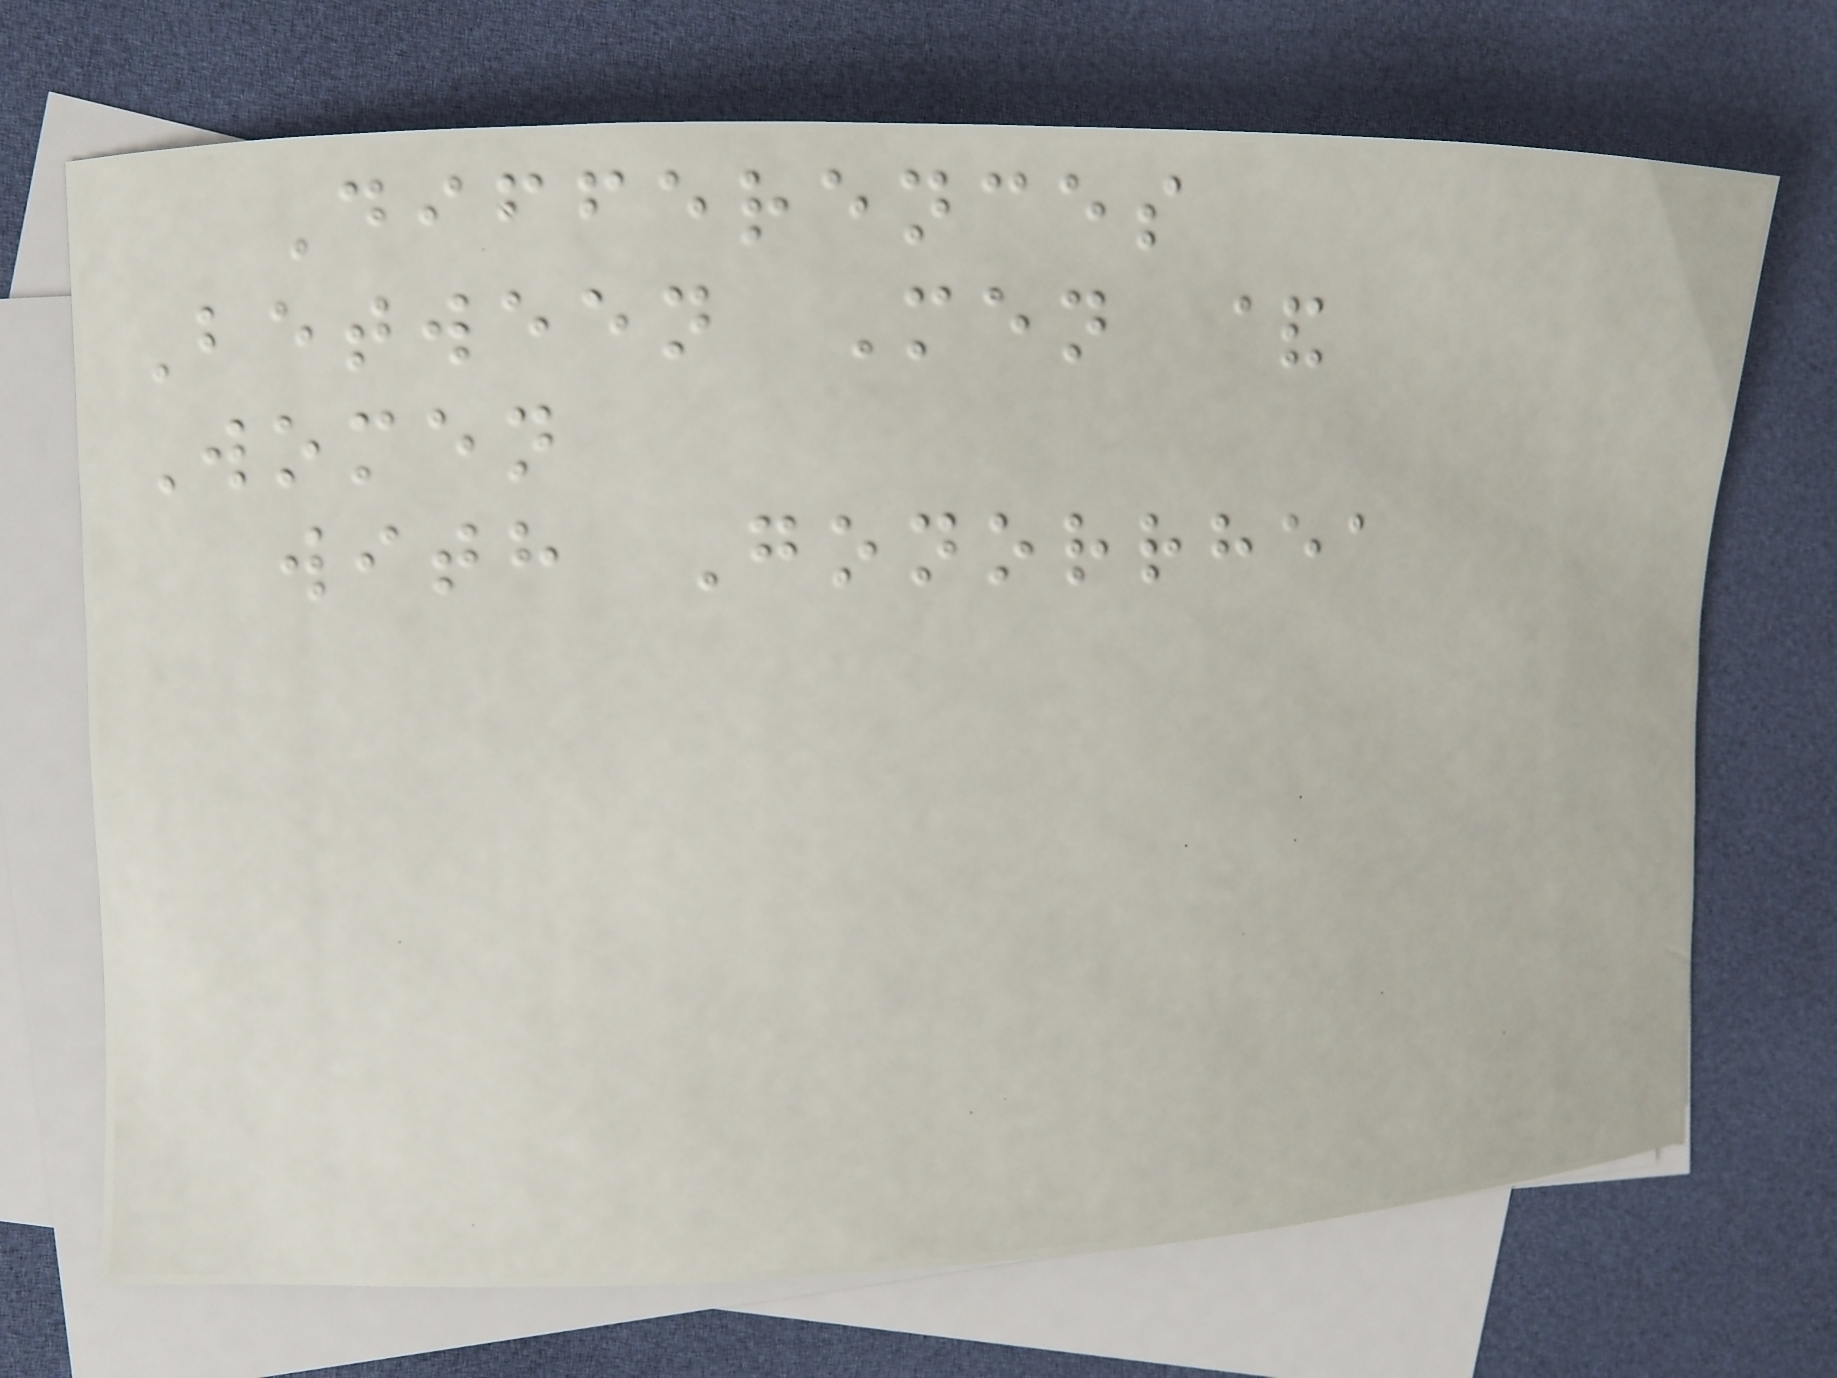Differences
Between Men &
Women
with Gonorrhea
